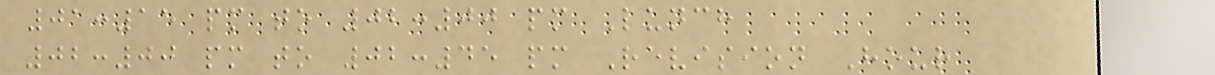01:15 pm to 02:00 pm Lunch
02:00 pm to 02:45 pm Revision Hour
